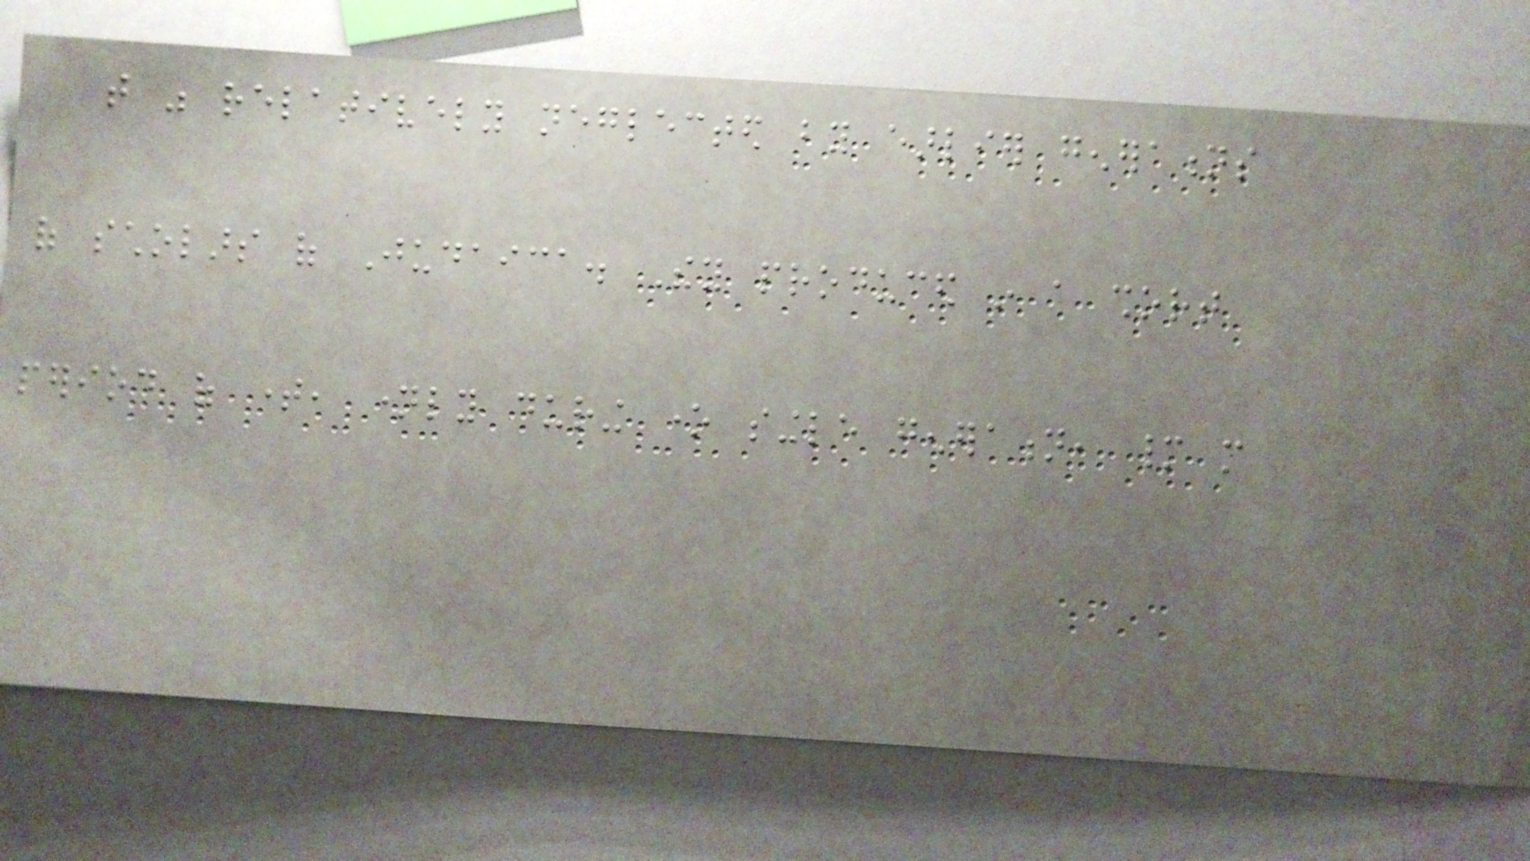that was relatively neglected by earlier generations
of scholars of Judaica. They produced in a short
period of time, namely during one single generation, many more
